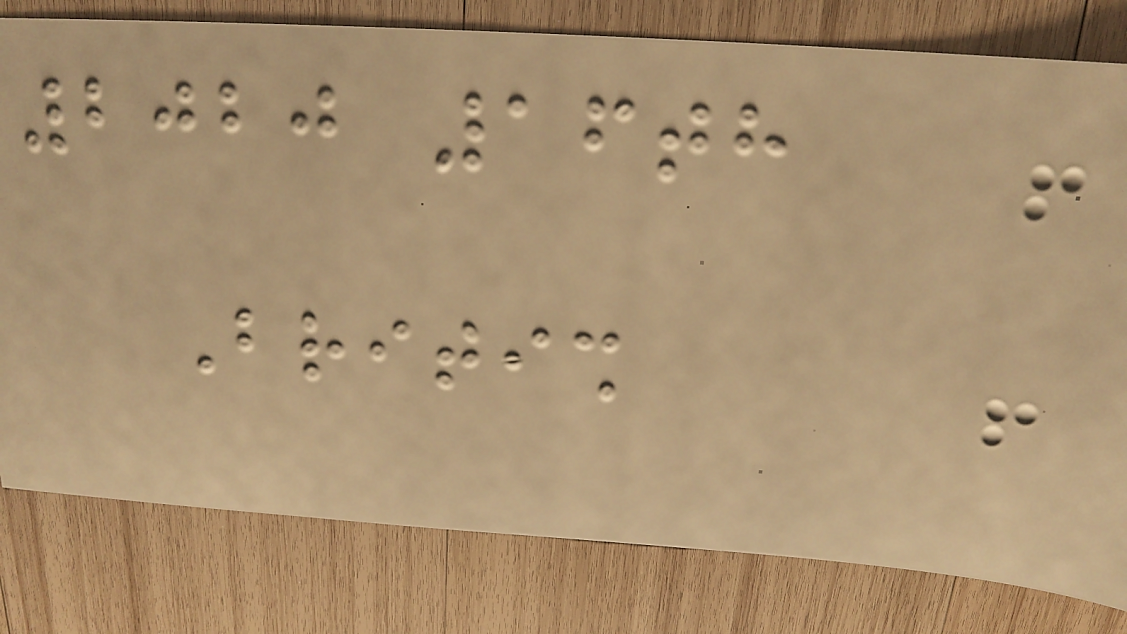2020 16th
British
